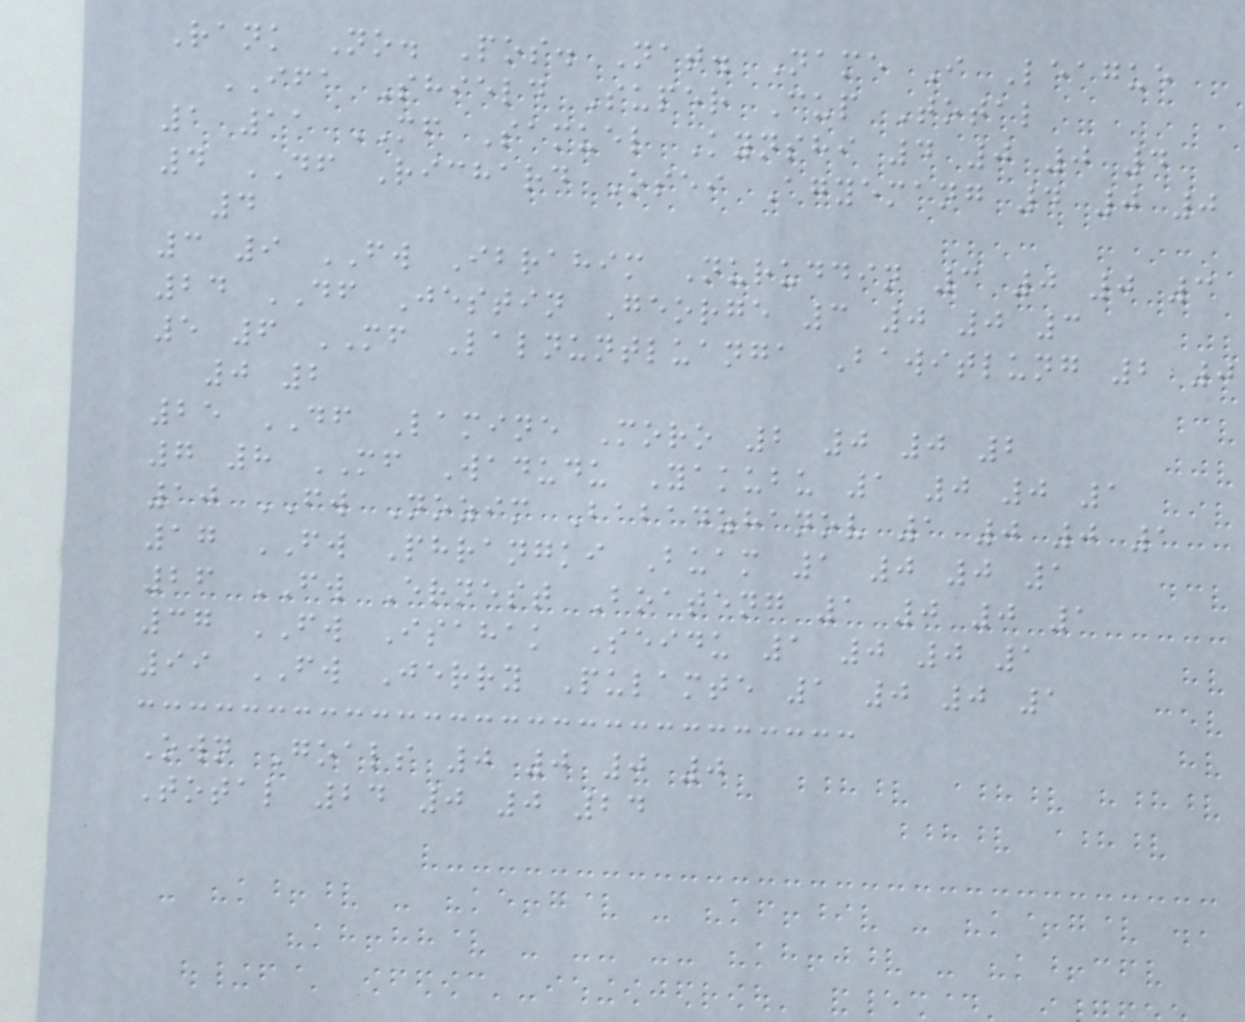Rank No. Pos. Nat. Name I League
IFA Shield Super Cup Total
1 11 MF Samuel Kynshi 4 0 0 4
4 DF Richard Osei Agyemang 4 0 0
4
3 9 FW Ibrahim Nuruddin 3 0 0 3
24 DF Jestin George 3 0 0 3
5 6 MF Lalnuntluanga Bawitlung 2 0
0 2
25 DF Lamine Moro 2 0 0 2
7 8 MF Wadudu Yakubu 1 0 0 1
10 FW Nozim Babadzhanov 1 0 0 1
17 FW Phrangki Buam 1 0 0 1
26 FW Ernest Boateng 1 0 0 1
37 FW Isahak Seidu 1 0 0 1
99 FW Jerry Pulamte 1 0 0 1
Own Goals 0 0 0 0
Total 24 0 0 24
